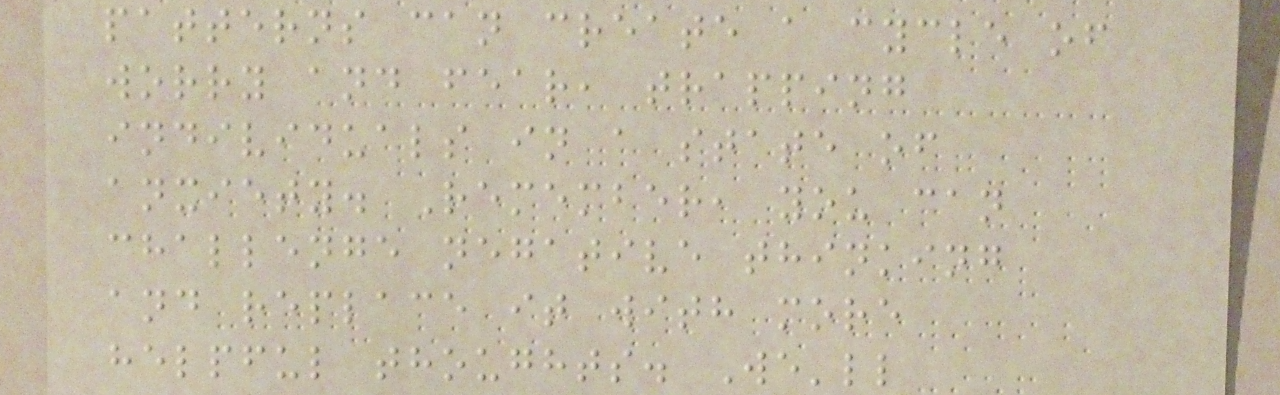patterns can create a cycle of
worry and fear, trapping
individuals in a state of
anxiety. Remember, you can
challenge negative thinking
and replace it with more
helpful thoughts. We'll
